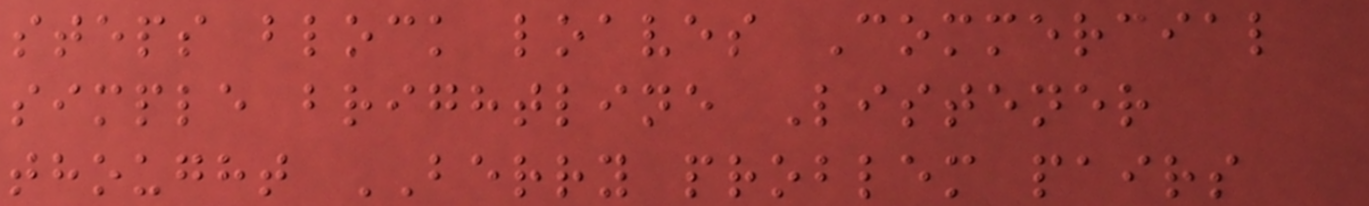steps block loaves Commercial
simple brightline Listener
thought BERRY problem pairs
